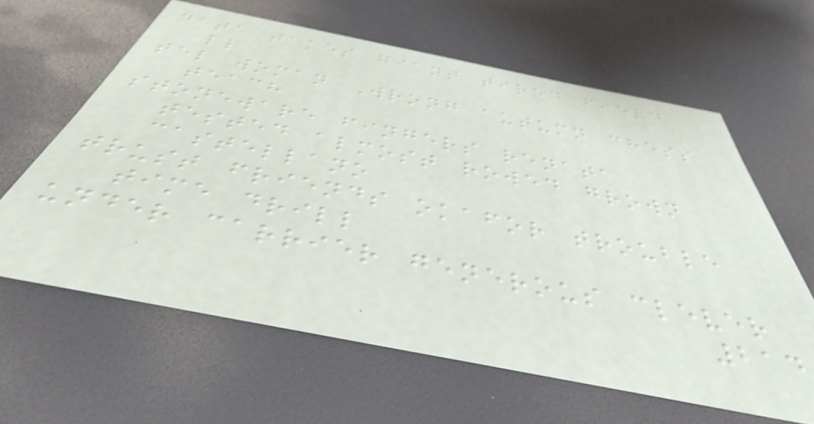data takes giant tired field
ll
tel woman Wrong autumn chess
teach
stoneware fingers renata
tested almost rowed grown
castellano
trust friends okafor trouble
time drill
under carrier generous clever
214
